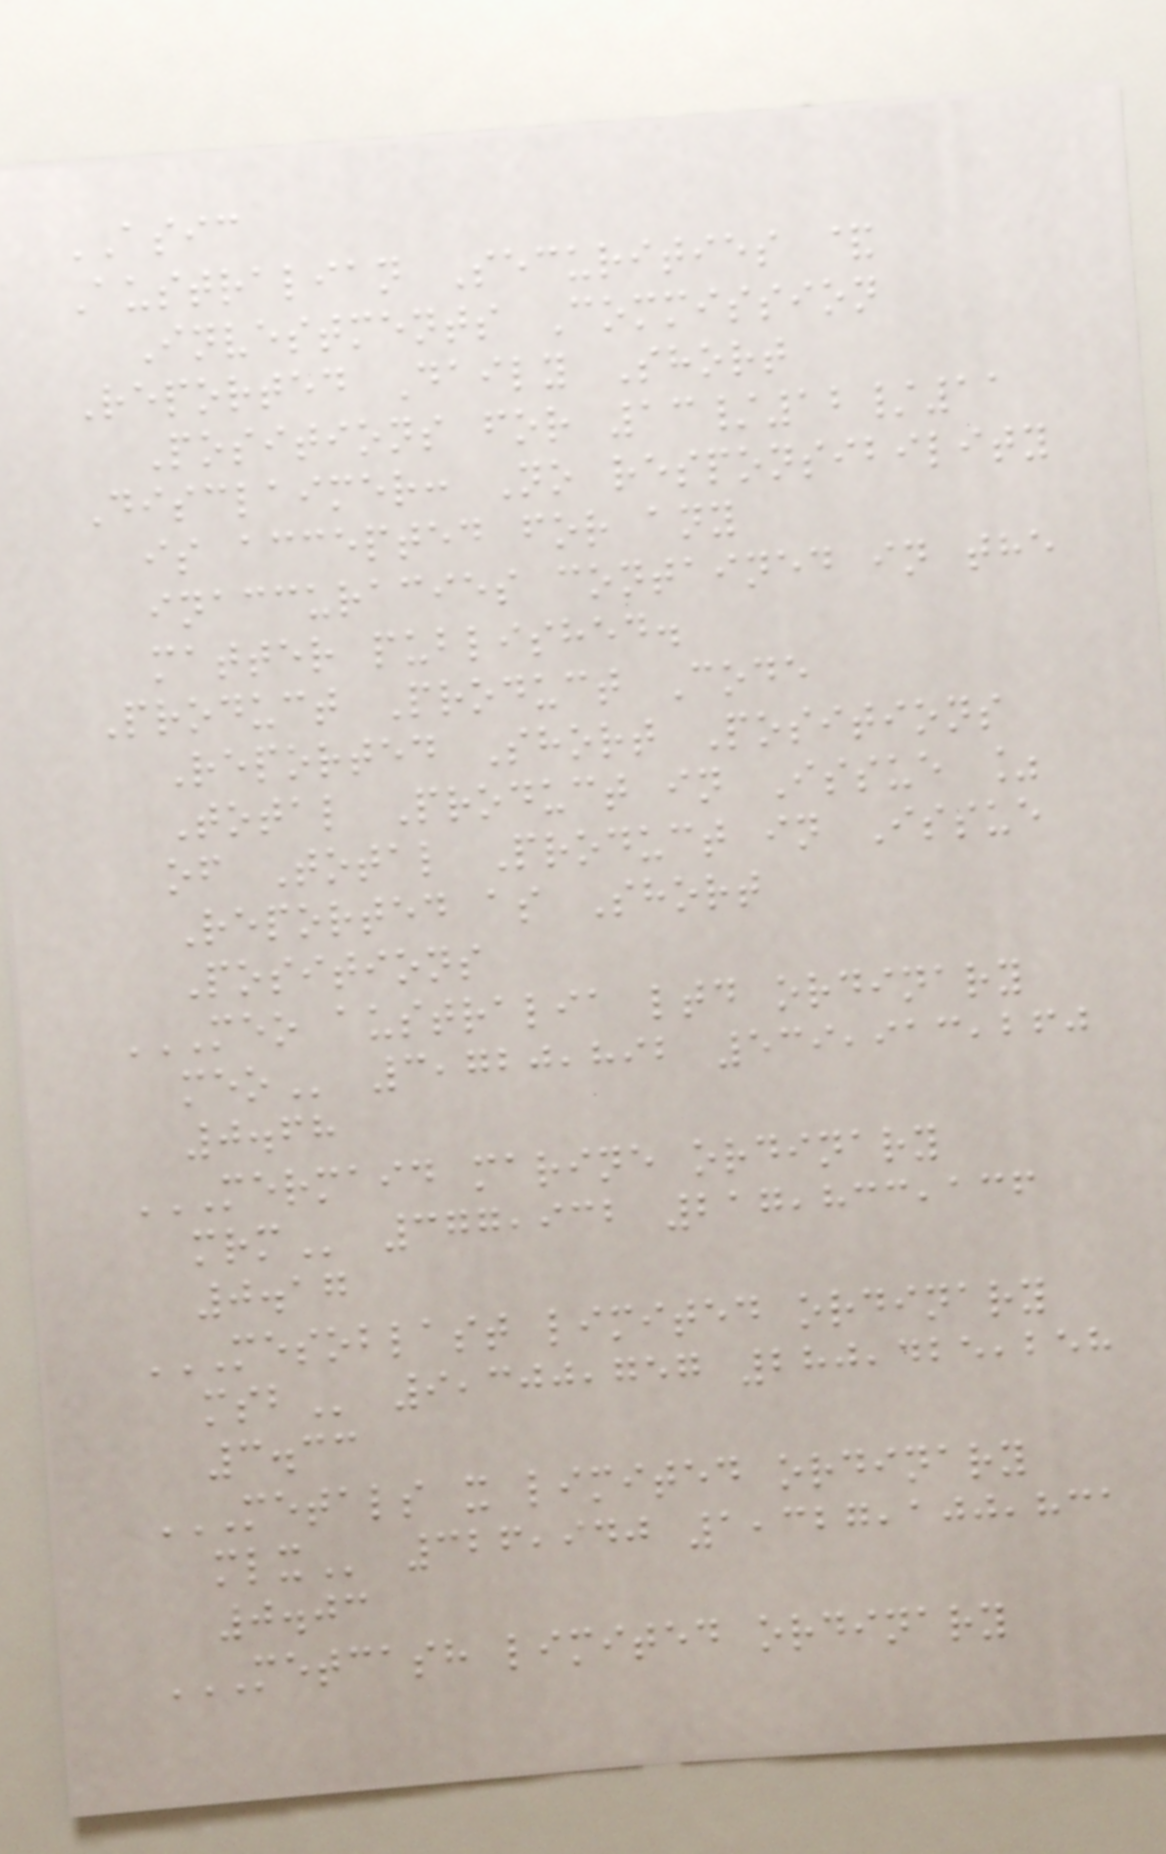ASIC
Australian Securities &
Investments Commission
Reported Daily Short
Positions for 13/12/11
Disclaimer: No responsibility
is accepted for any
inaccuracies contained in the
matter published.
Product Product Code
Reported Short Positions
Total Product in Issue %
of Total Product in Issue
Reported as Short
Positions
MEO AUSTRALIA LTD ORDINARY
MEO 3,720,892 539,913,260
0.68
MERMAID MARINE ORDINARY
MRM 377,932 217,833,136
0.17
MESOBLAST LIMITED ORDINARY
MSB 9,300,757 280,425,258
3.33
METALS X LIMITED ORDINARY
MLX 326,940 1,327,100,831
0.03
METCASH LIMITED ORDINARY
